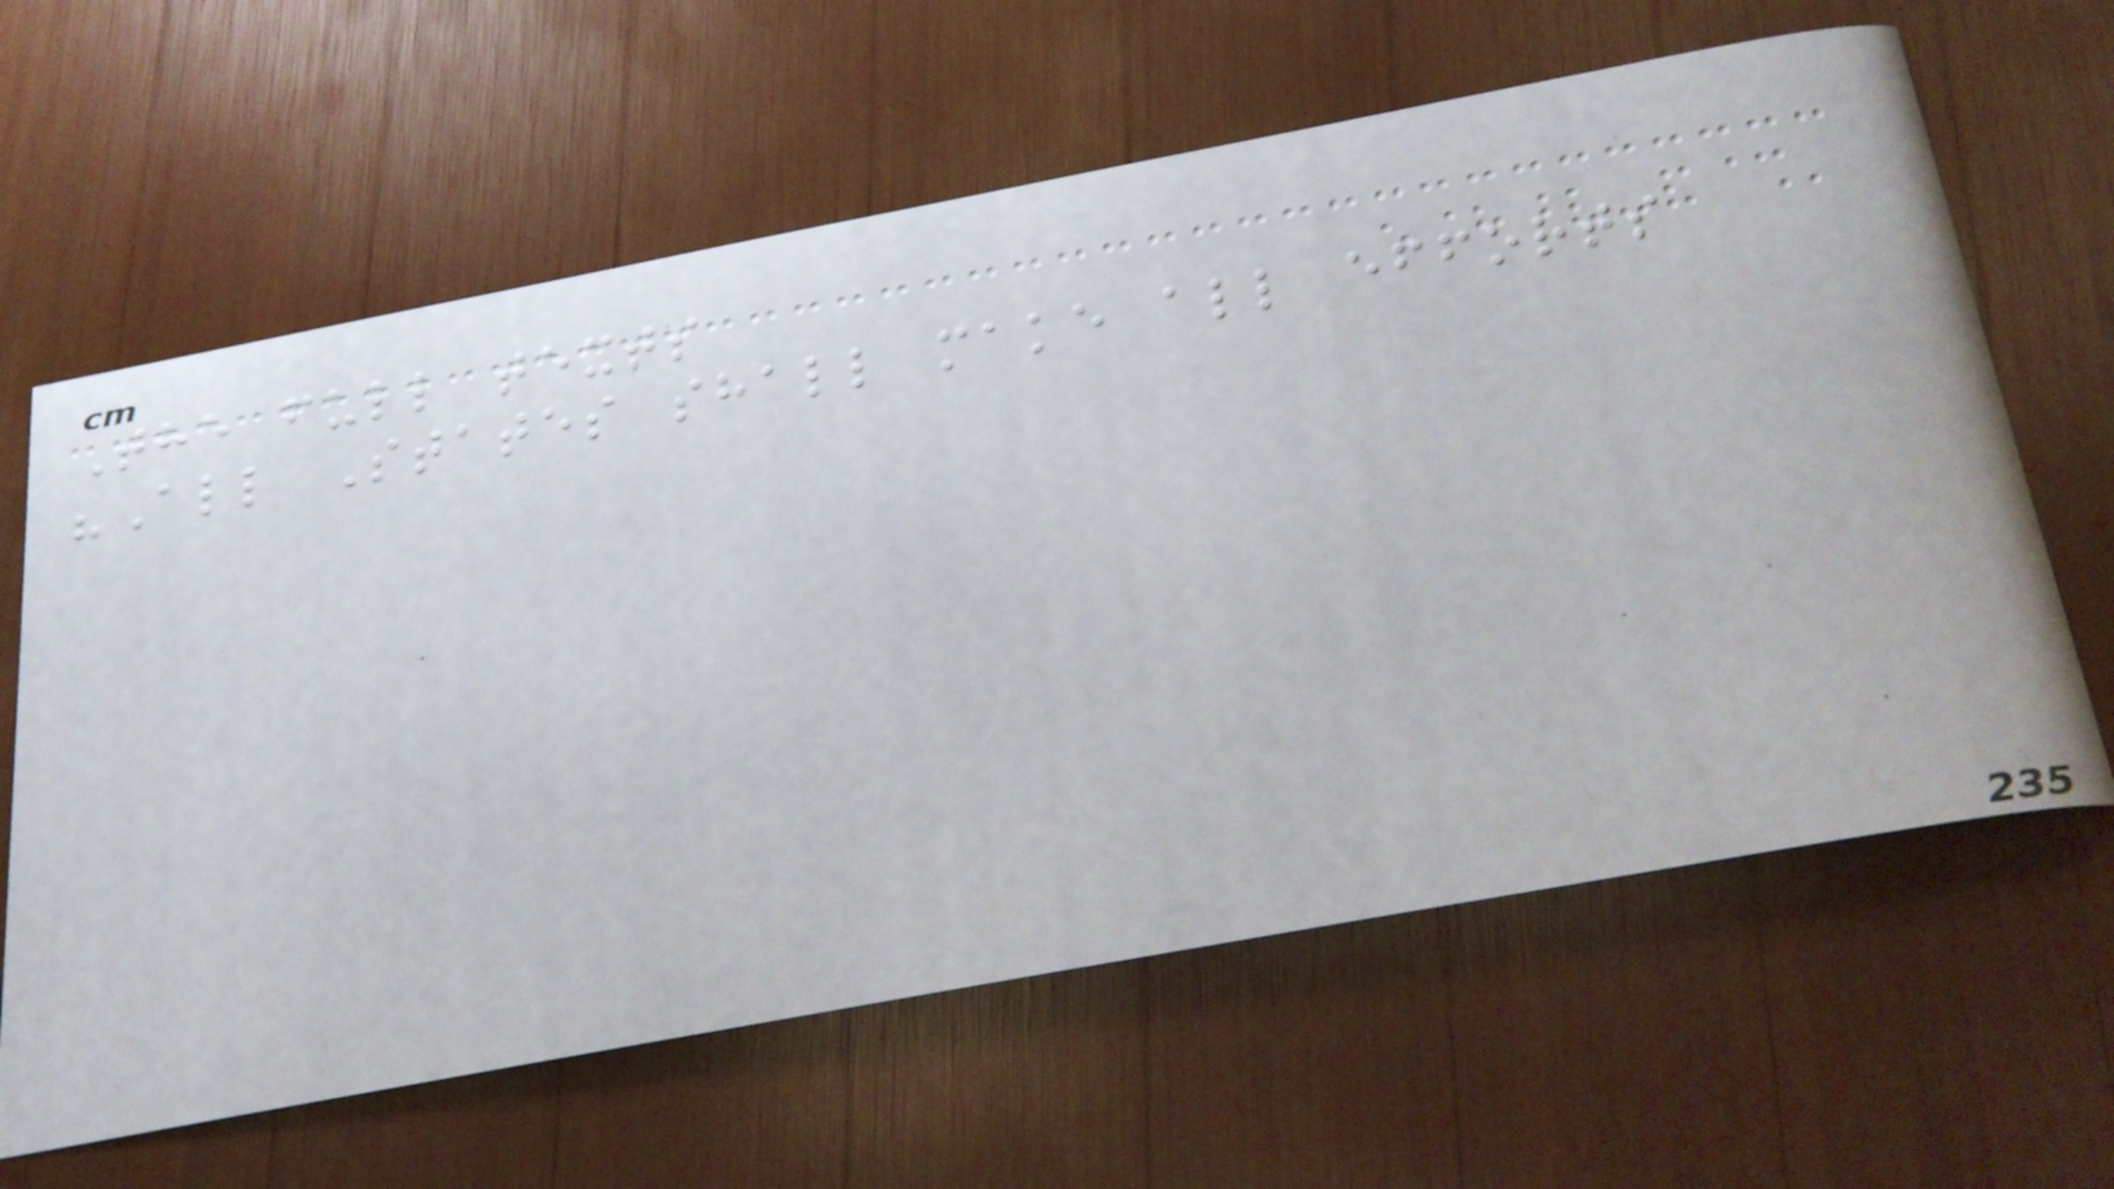The full texts
"All States shall make all efforts
